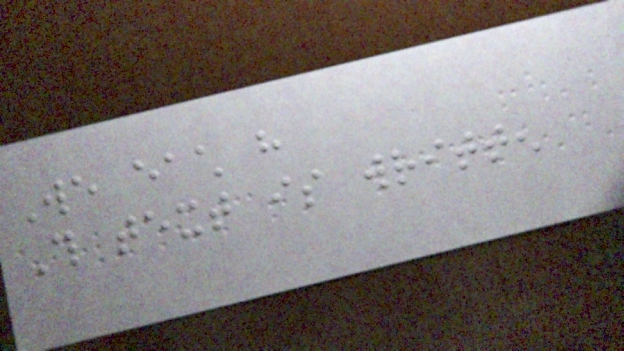We each have
This text is written
